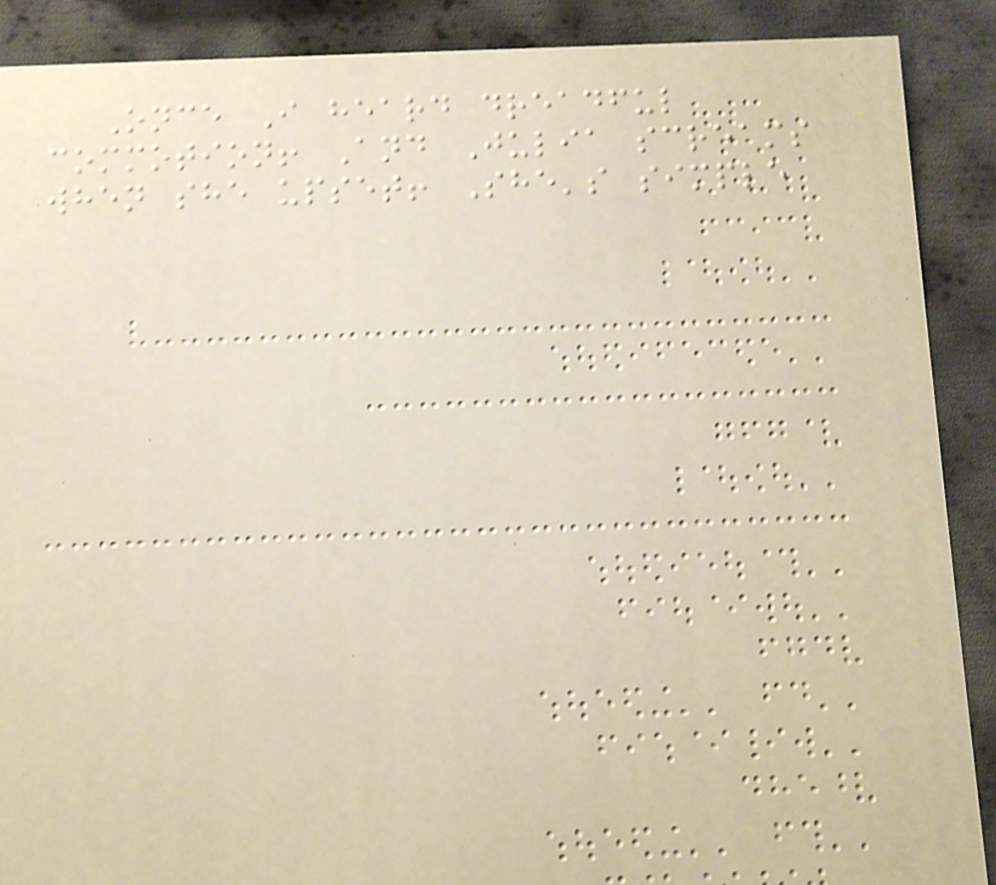Once I heard dreadful
commotion! And Julia screams
when she upset! She's simple
